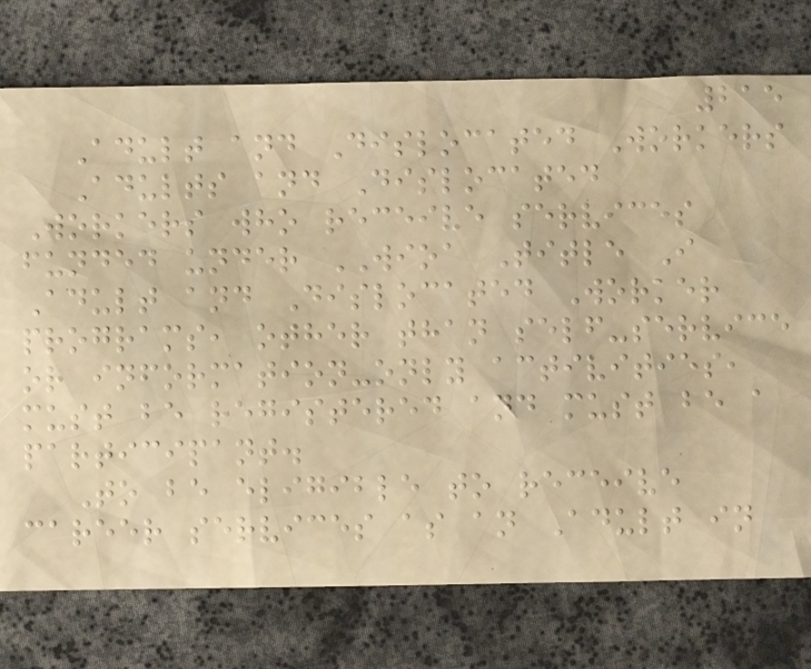215
Adult and Dislocated Workers
Adults and Dislocated
Workers who receive services
funded under WIOA Title I
Adult and Dislocated Worker
programs, other than self-service
or information-only activities,
must be registered and must be a
participant.
To be eligible to receive
career services as an Adult in
